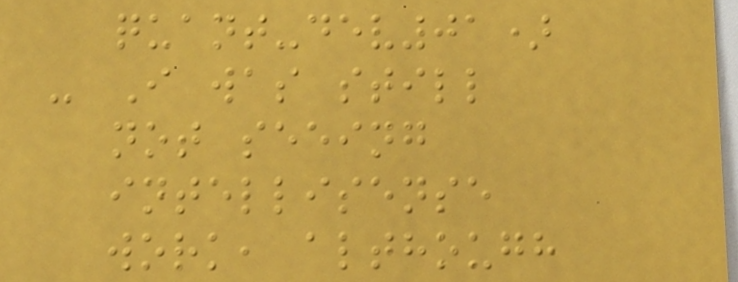quant-dev01)
- I was still
not seeing
intellisense
work, although
